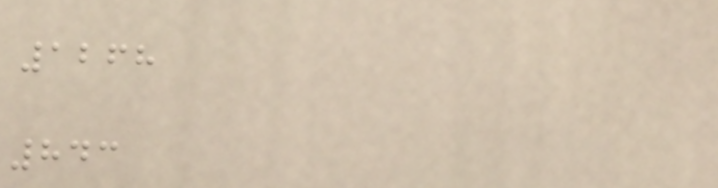1268
843
